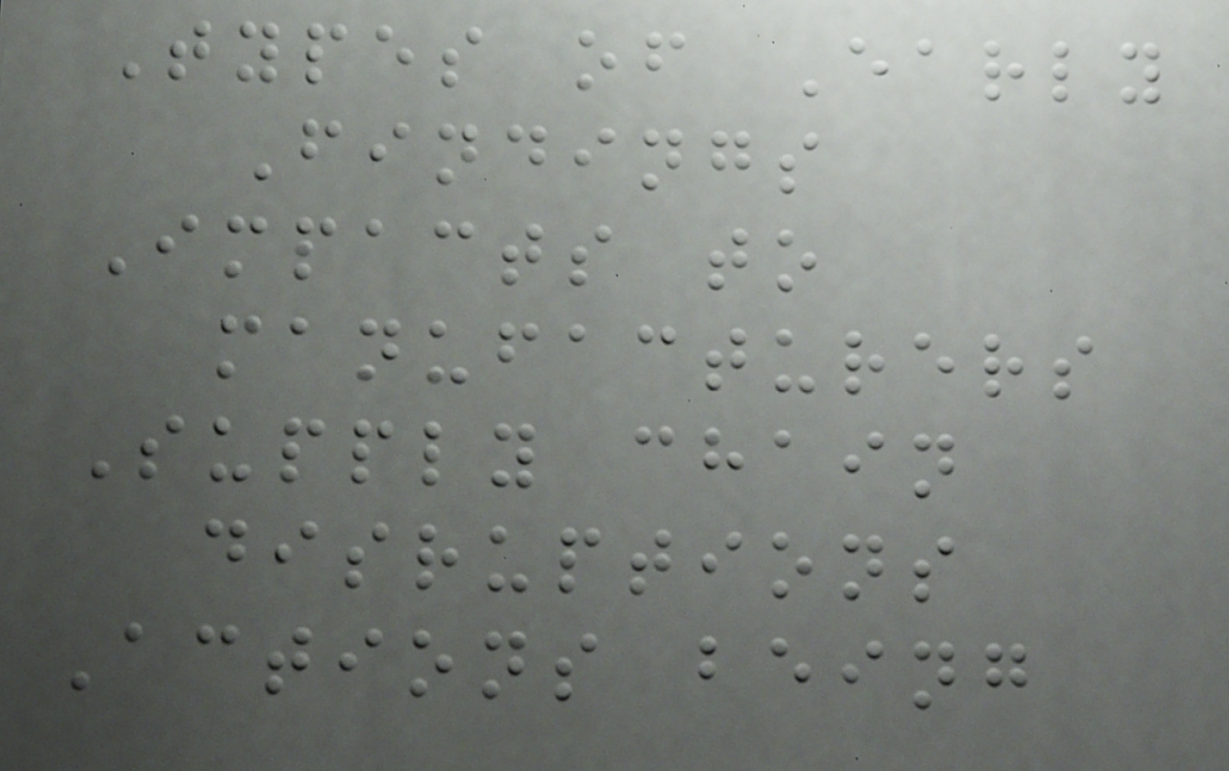Types of Early
Findings
Impacts to
manufacturers
Supply chain
disruptions
Actions being
